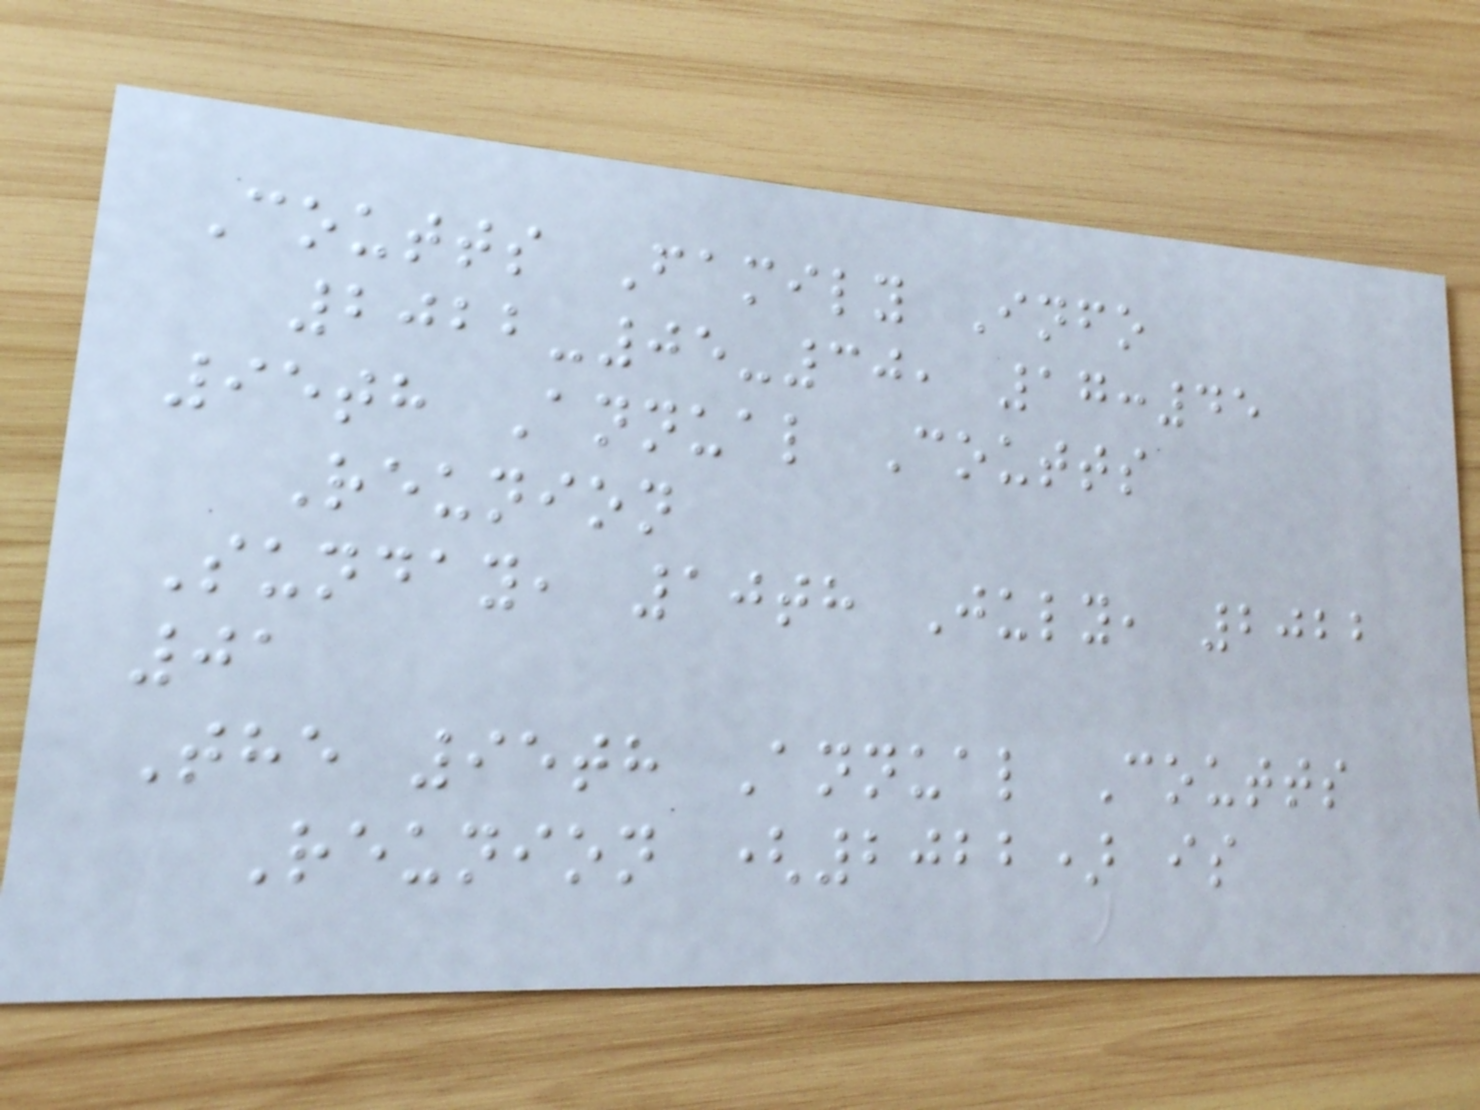Coutts Family Info
2022-05-30, 17:45
95th Annual Coutts
Reunion
Sunday, 10th July, 2022
01
The 95th Annual Coutts
Reunion (2022) is
